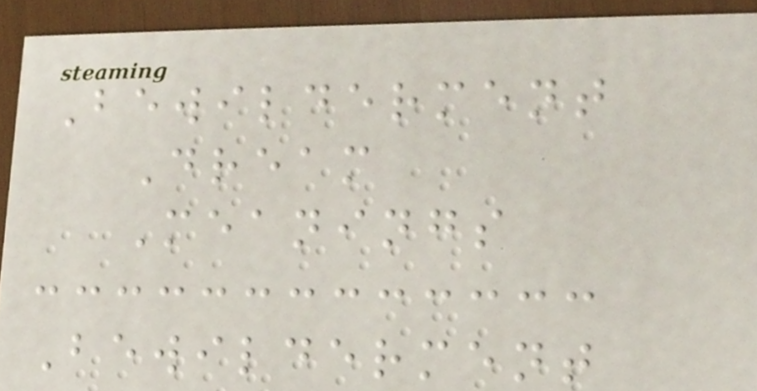Bewilderment
Dream
Meanings
Bewilderment
